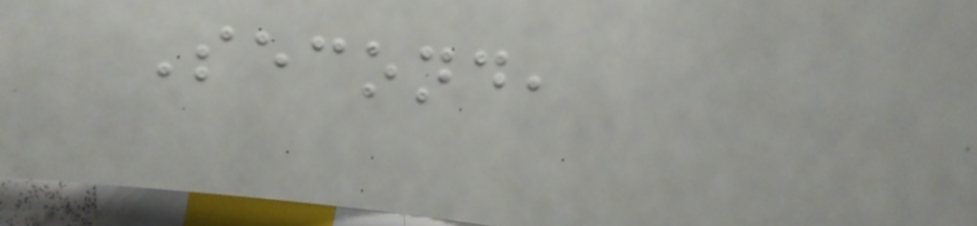Second,
